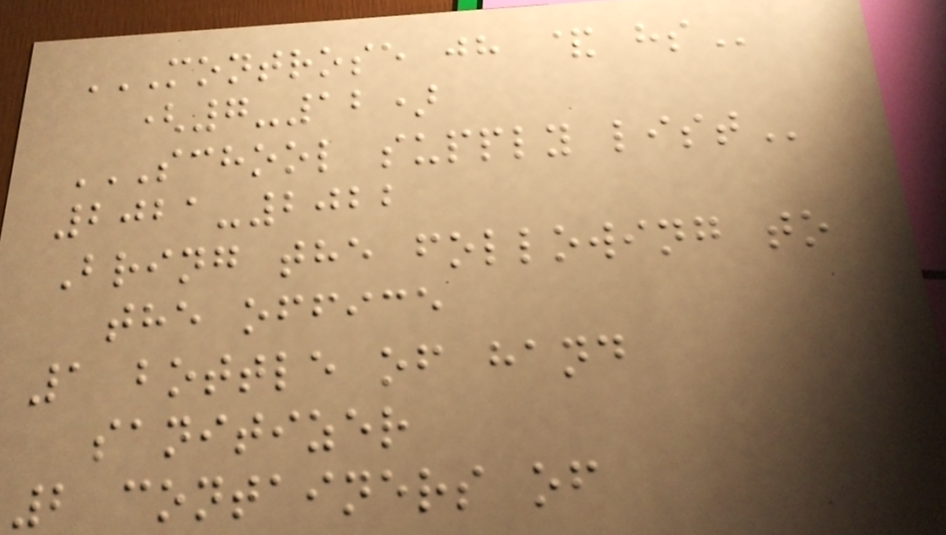MONTROSE JH & HS
(7-12)
SCHOOL SUPPLY LIST
2021-2022
Bring the following to
the office
1 bottle of hand
sanitizer
2 containers of
